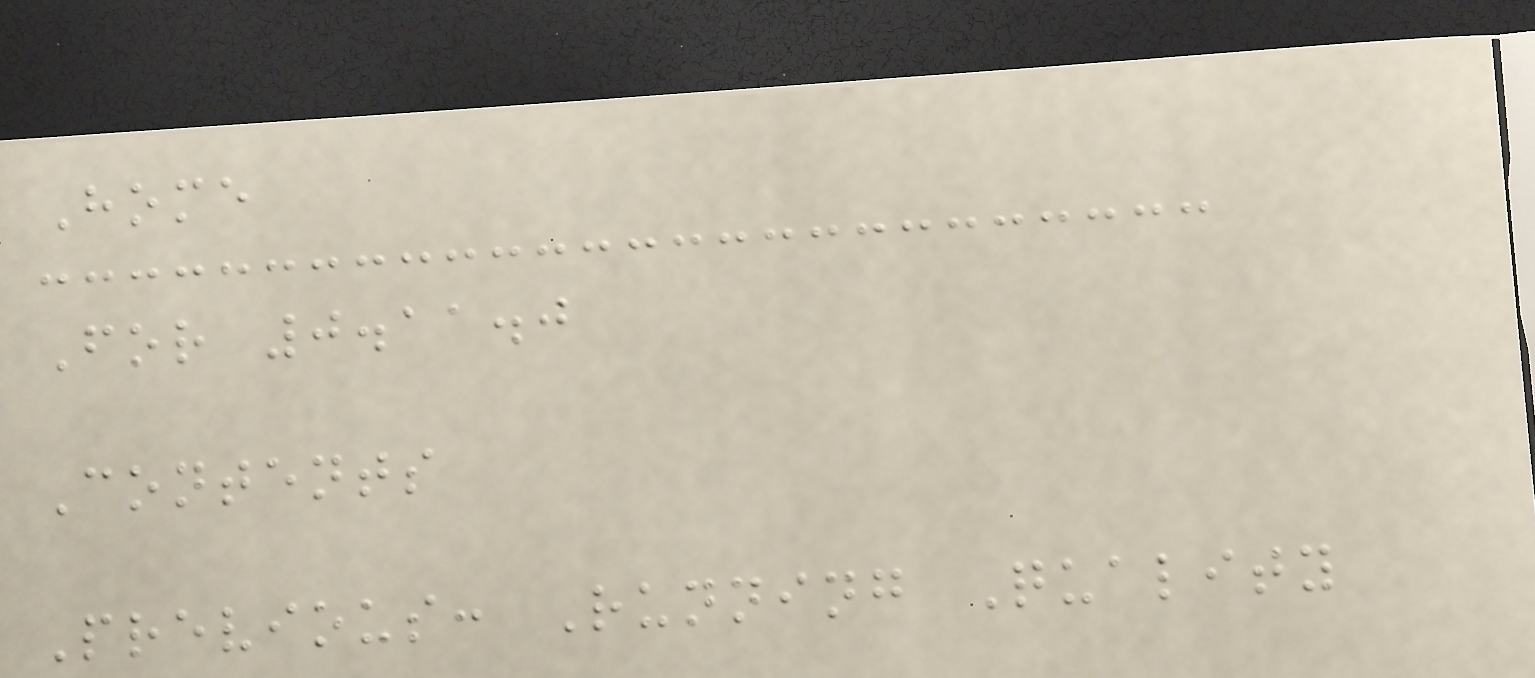Home
For 0.11.0
Contents
Previous: Running Quality
